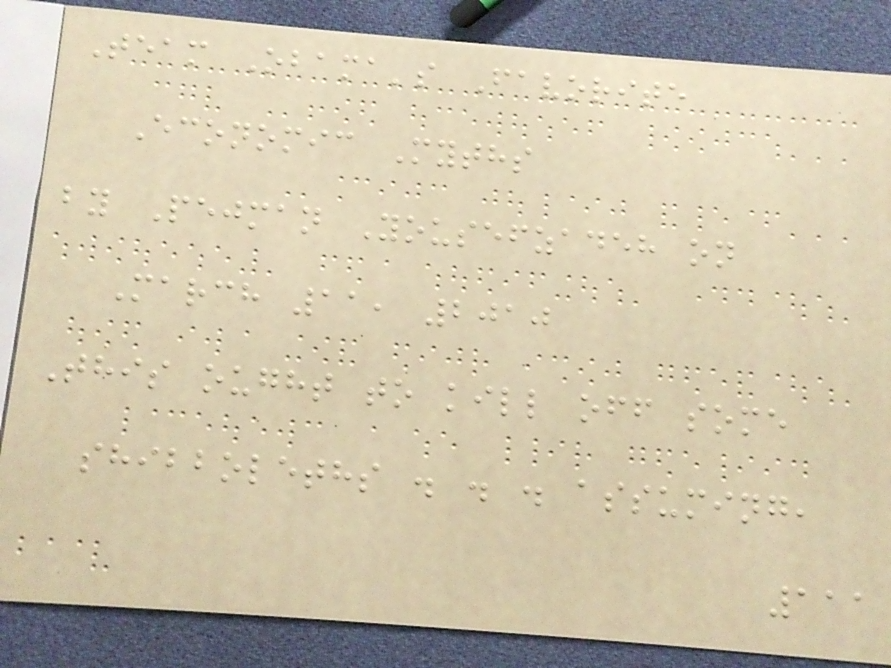Team Obama's Favorite
Economic Myths
by Pejman Yousefzadeh on
March 11, 2010
This ought to kill off some
shibboleths . . . assuming,
111
